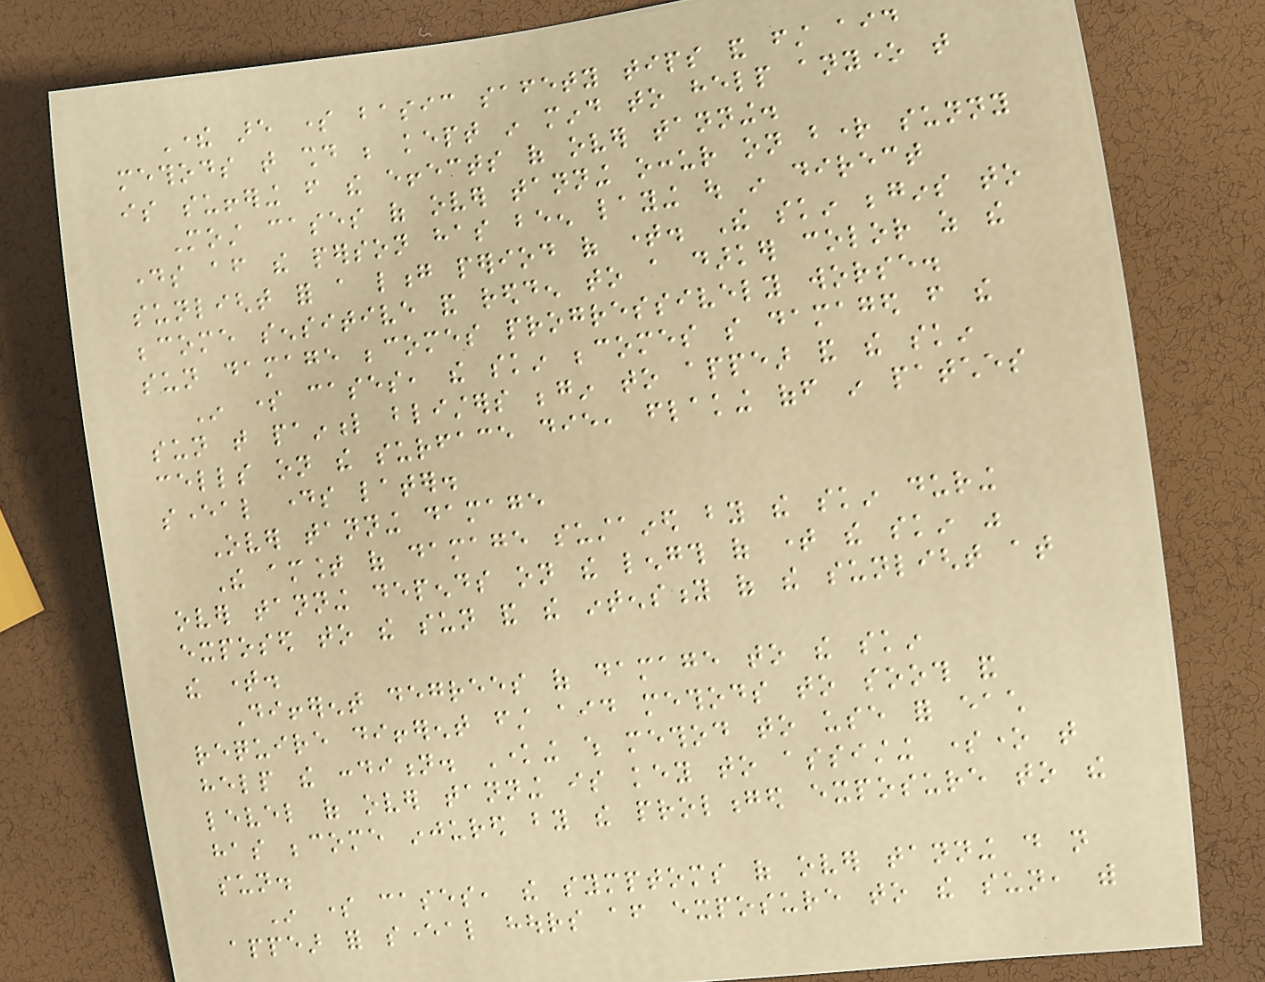There are some basic safety tips and first aid
methods that should be kept in mind to help anyone that
is suffering from the effects of over tanning.
Most cases of over tanning occur on bright sunny
days after the person has been laying out in direct
sunlight for a long period of time. The skin begins to
become sensitive and redden to a darker color as the
sun damage becomes progressively worse.
In some cases, the skin becomes so damaged from the
sun that painful blisters begin to appear and the skin
cells on the surface die, flaking off in patches
several days later.
Over tanning damage
The amount of damage sustained by the skin during
over tanning depends on the length of time the skin was
exposed to the sun and the intensity of the sunlight at
the time.
Different degrees of damage to the skin
require different first aid methods to sooth and
help the condition. Knowing which method to use for each
level of over tanning is key to assisting someone that
has become injured by the prolonged exposure to the
sun.
In some cases, the symptoms of over tanning do not
appear for several hours after exposure to the sun, with
